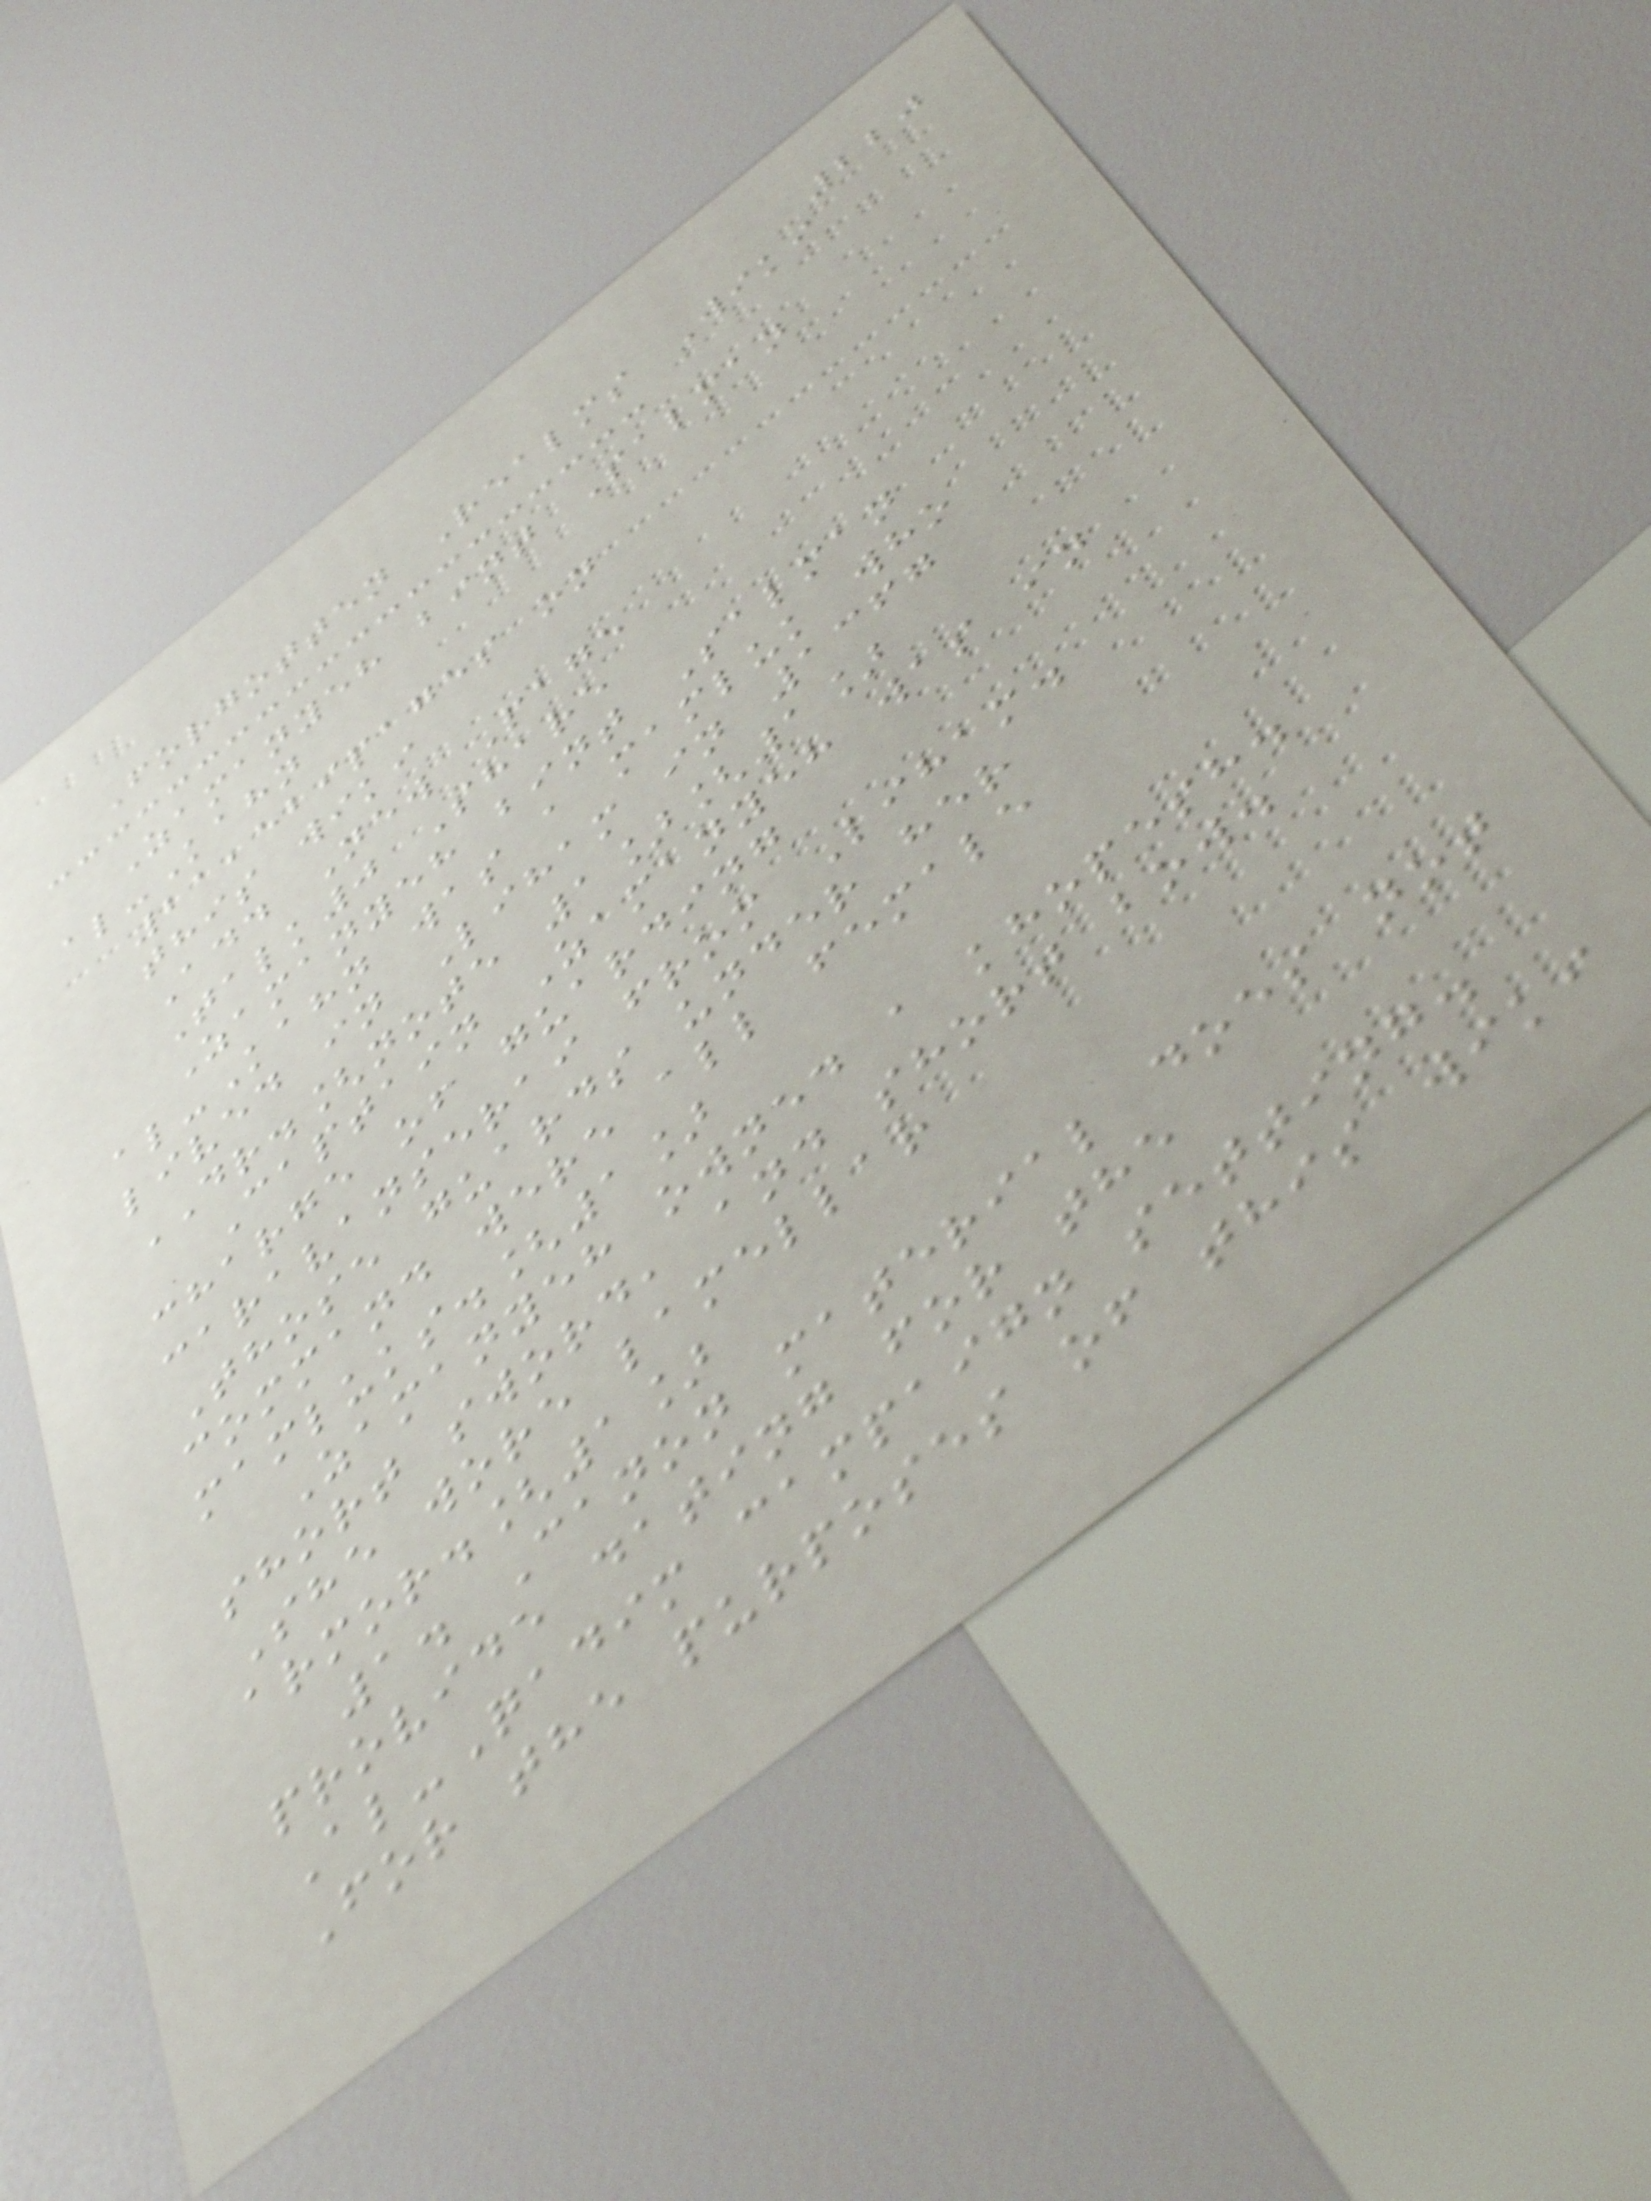220
Forgotten Realms Wiki
Zamanyeh bint Salman
al-Kahn
21,529pages on
this wiki
Add New Page
Talk0 Share
Zamanyeh bint Salman
al-Kahn was a mamluk who
lived in Liham in 1367
DR.[note 1][1]
Captain Zamanyeh was in
charge of guarding
caravanserai from Liham.
Those guards under her
command were all female
mamluks.[1]
Zamanyeh owned a khopesh.
short sword, and short bow.
She wore lamellar
armor.[1]
1. Canon material does not
provide dating for the
Al-Qadim campaign setting.
For the purposes of this wiki
